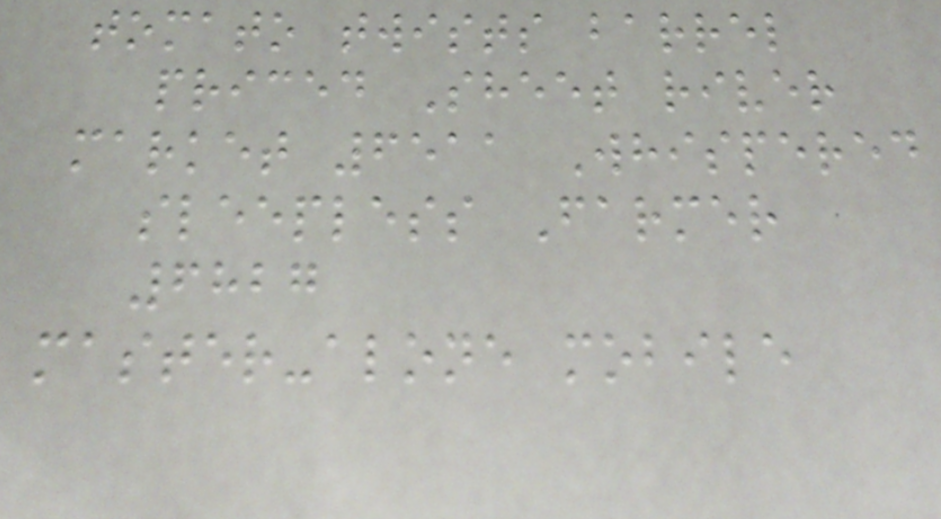tomato twists barrel
priced Sheet river
market 6511 Whispered
sleepless Farmer
6827
master-alone mobile
